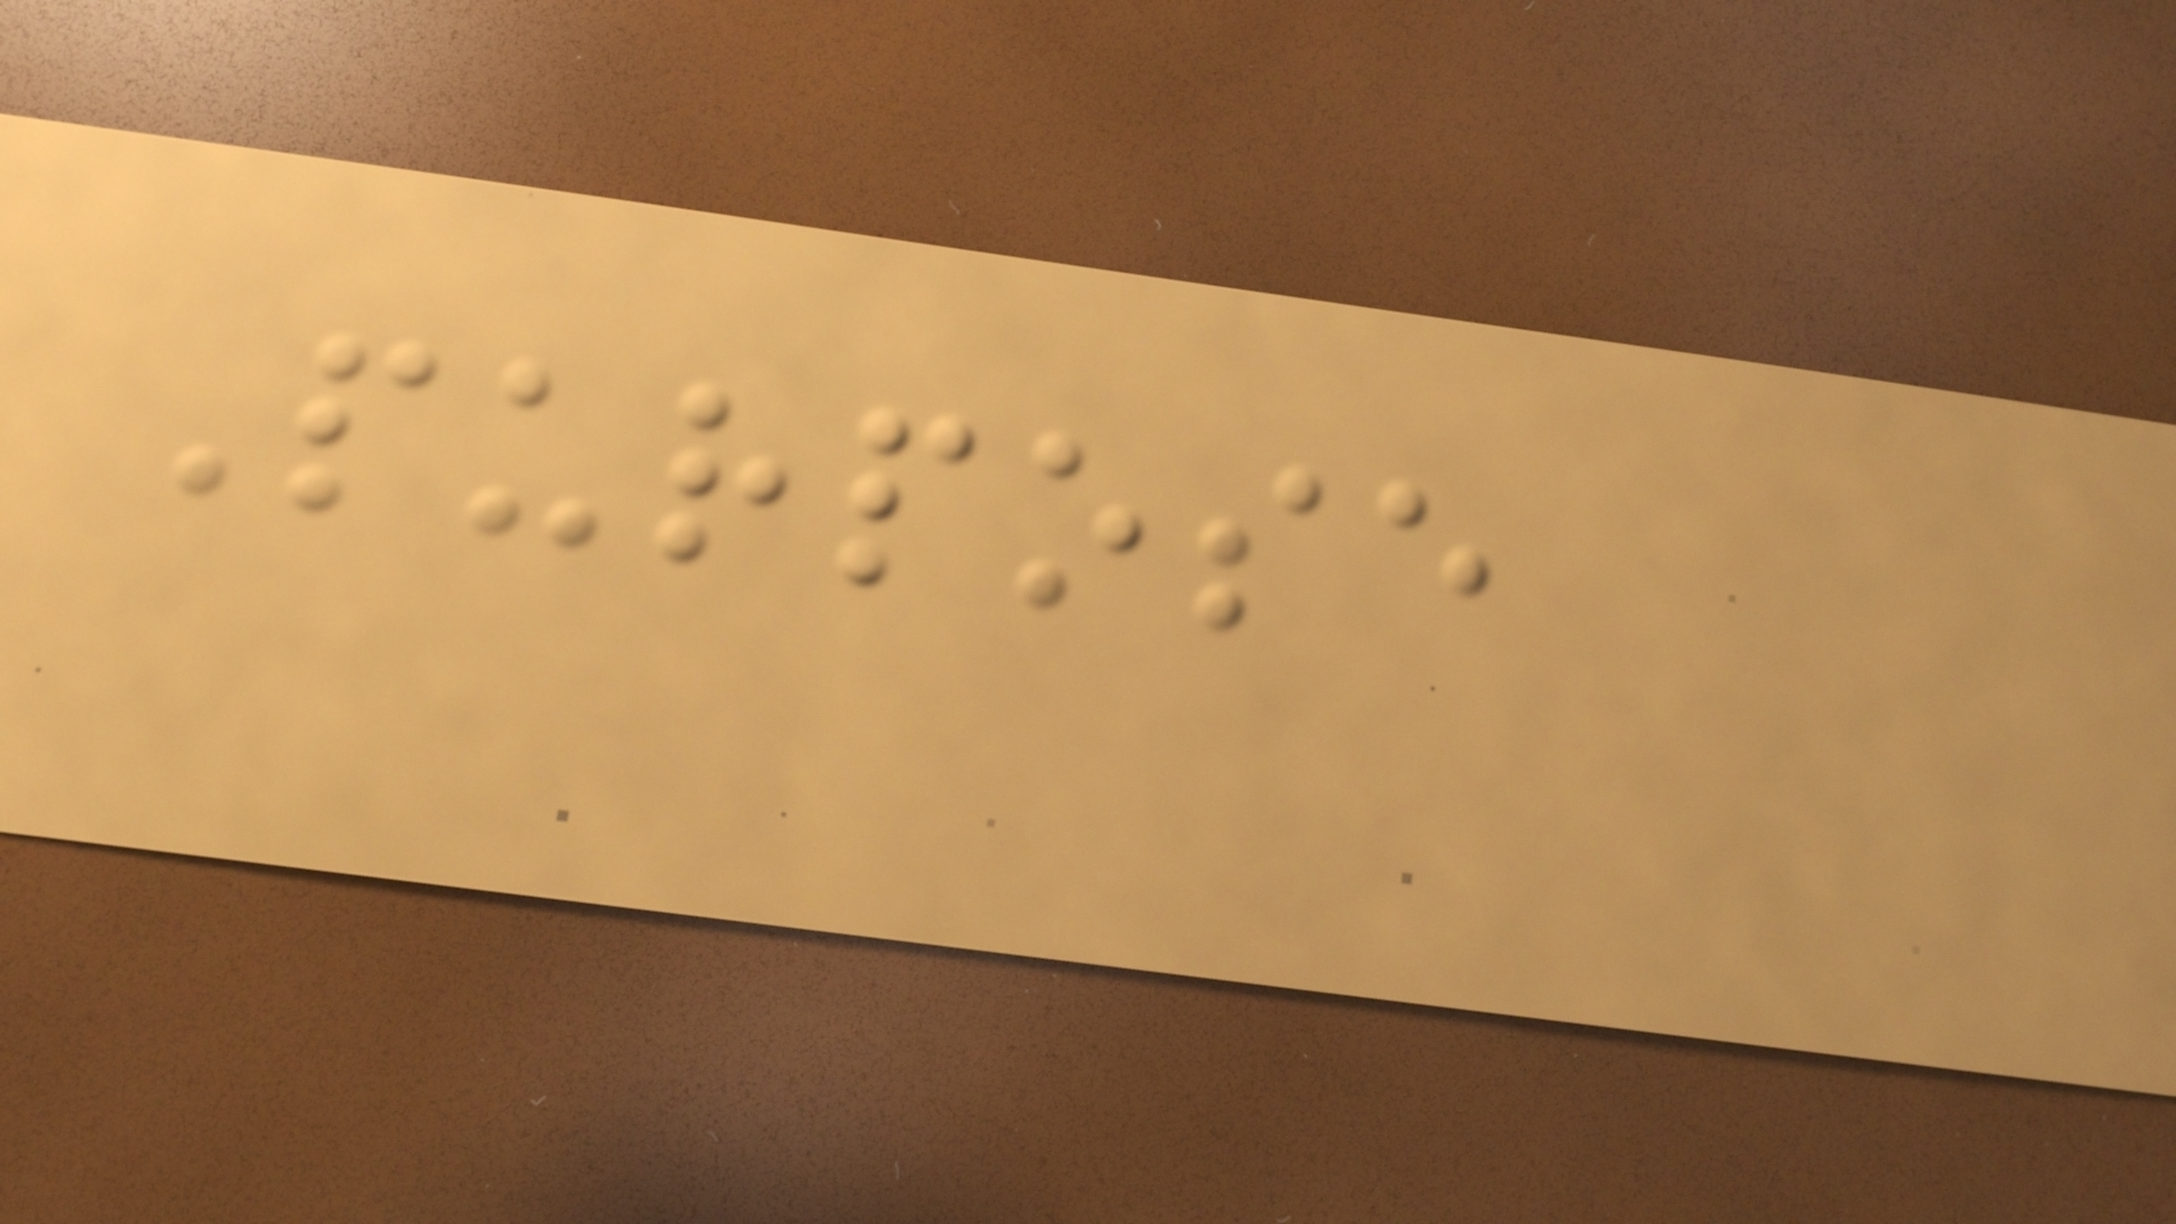Purpose
